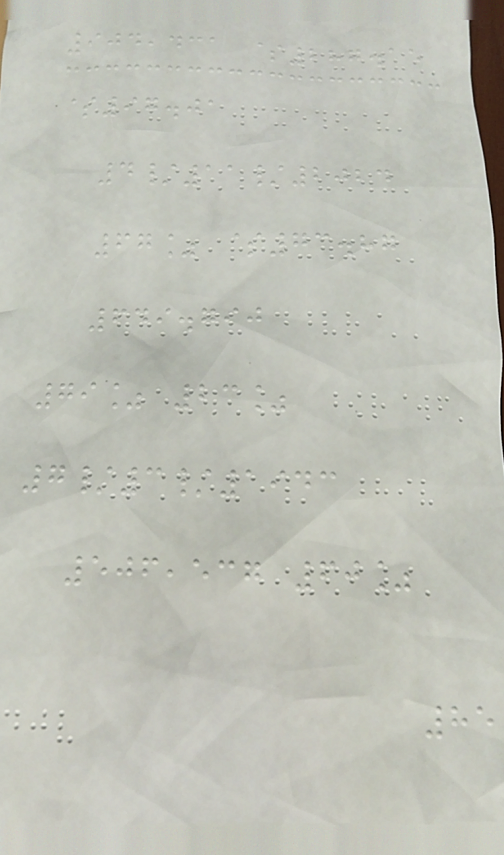904,431 $287.15
$97.01
4/11/2024
67% $73.87
649.790
79% 23%
7/3/1943
506,537 60%
85
